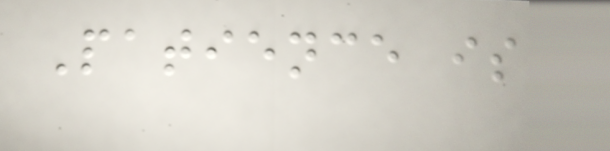Patience is
